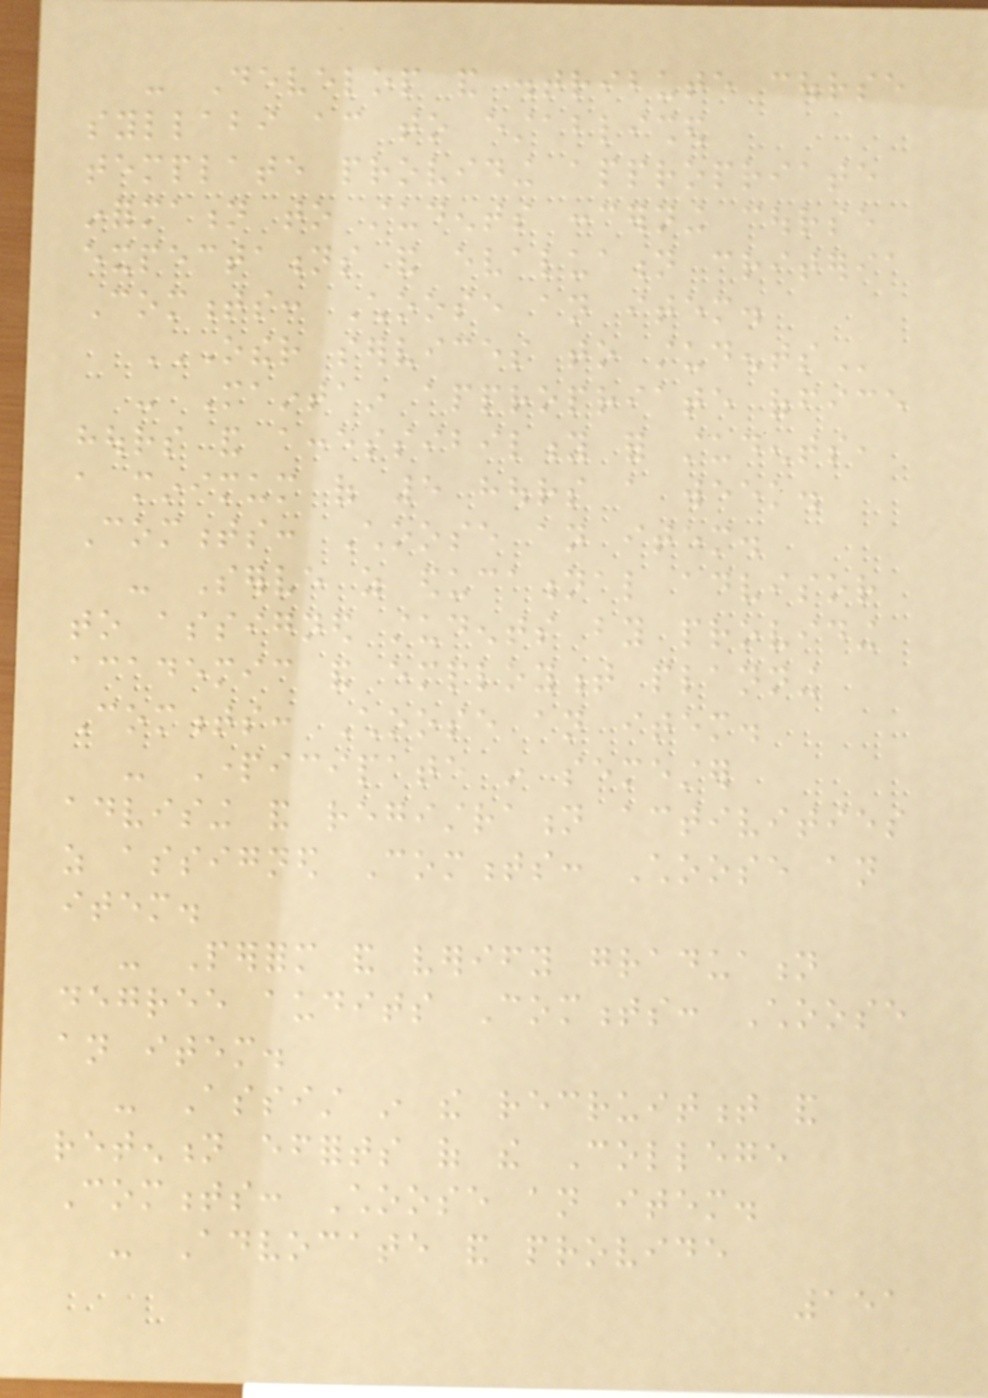- Develop and distribute course
syllabi according to established
template providing appropriate
information to students concerning course
expectations and evaluation criteria
Comments: Choose an item.
OTHER SERVICES TO STUDENTS
- Maintain appropriate office
hours and accessibility for students,
a minimum of 5 hours a week.
Comments: Choose an item.
- Serve as educational advisor
to assigned students by providing
academic and employment planning
Comments: Choose an item.
- Participate in semester
advising and registration activities
as assigned Comments: Choose an
item.
- Perform and verify graduation
degree audits Comments: Choose
an item.
- Assist in the recruitment and
retention efforts of the College
Comments: Choose an item.
- Advocate and provide
151
